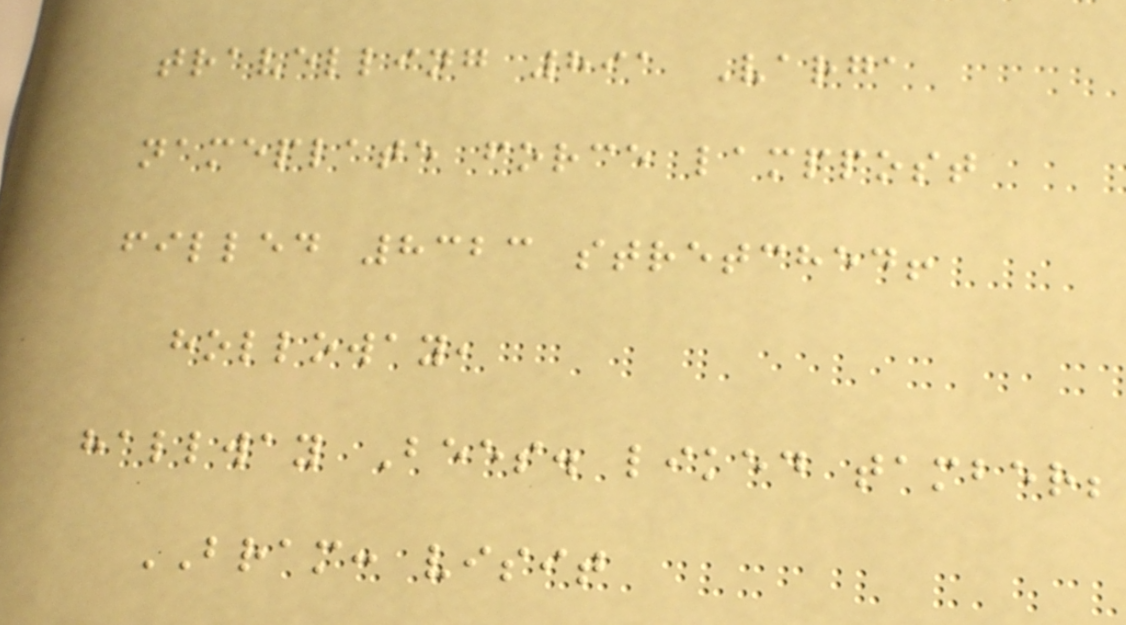travelling 891 Varga
nameplate force lamppost
filled 8323 stretched!
holloway,
hallway Bees. liked tamber;
BRAM: visit
